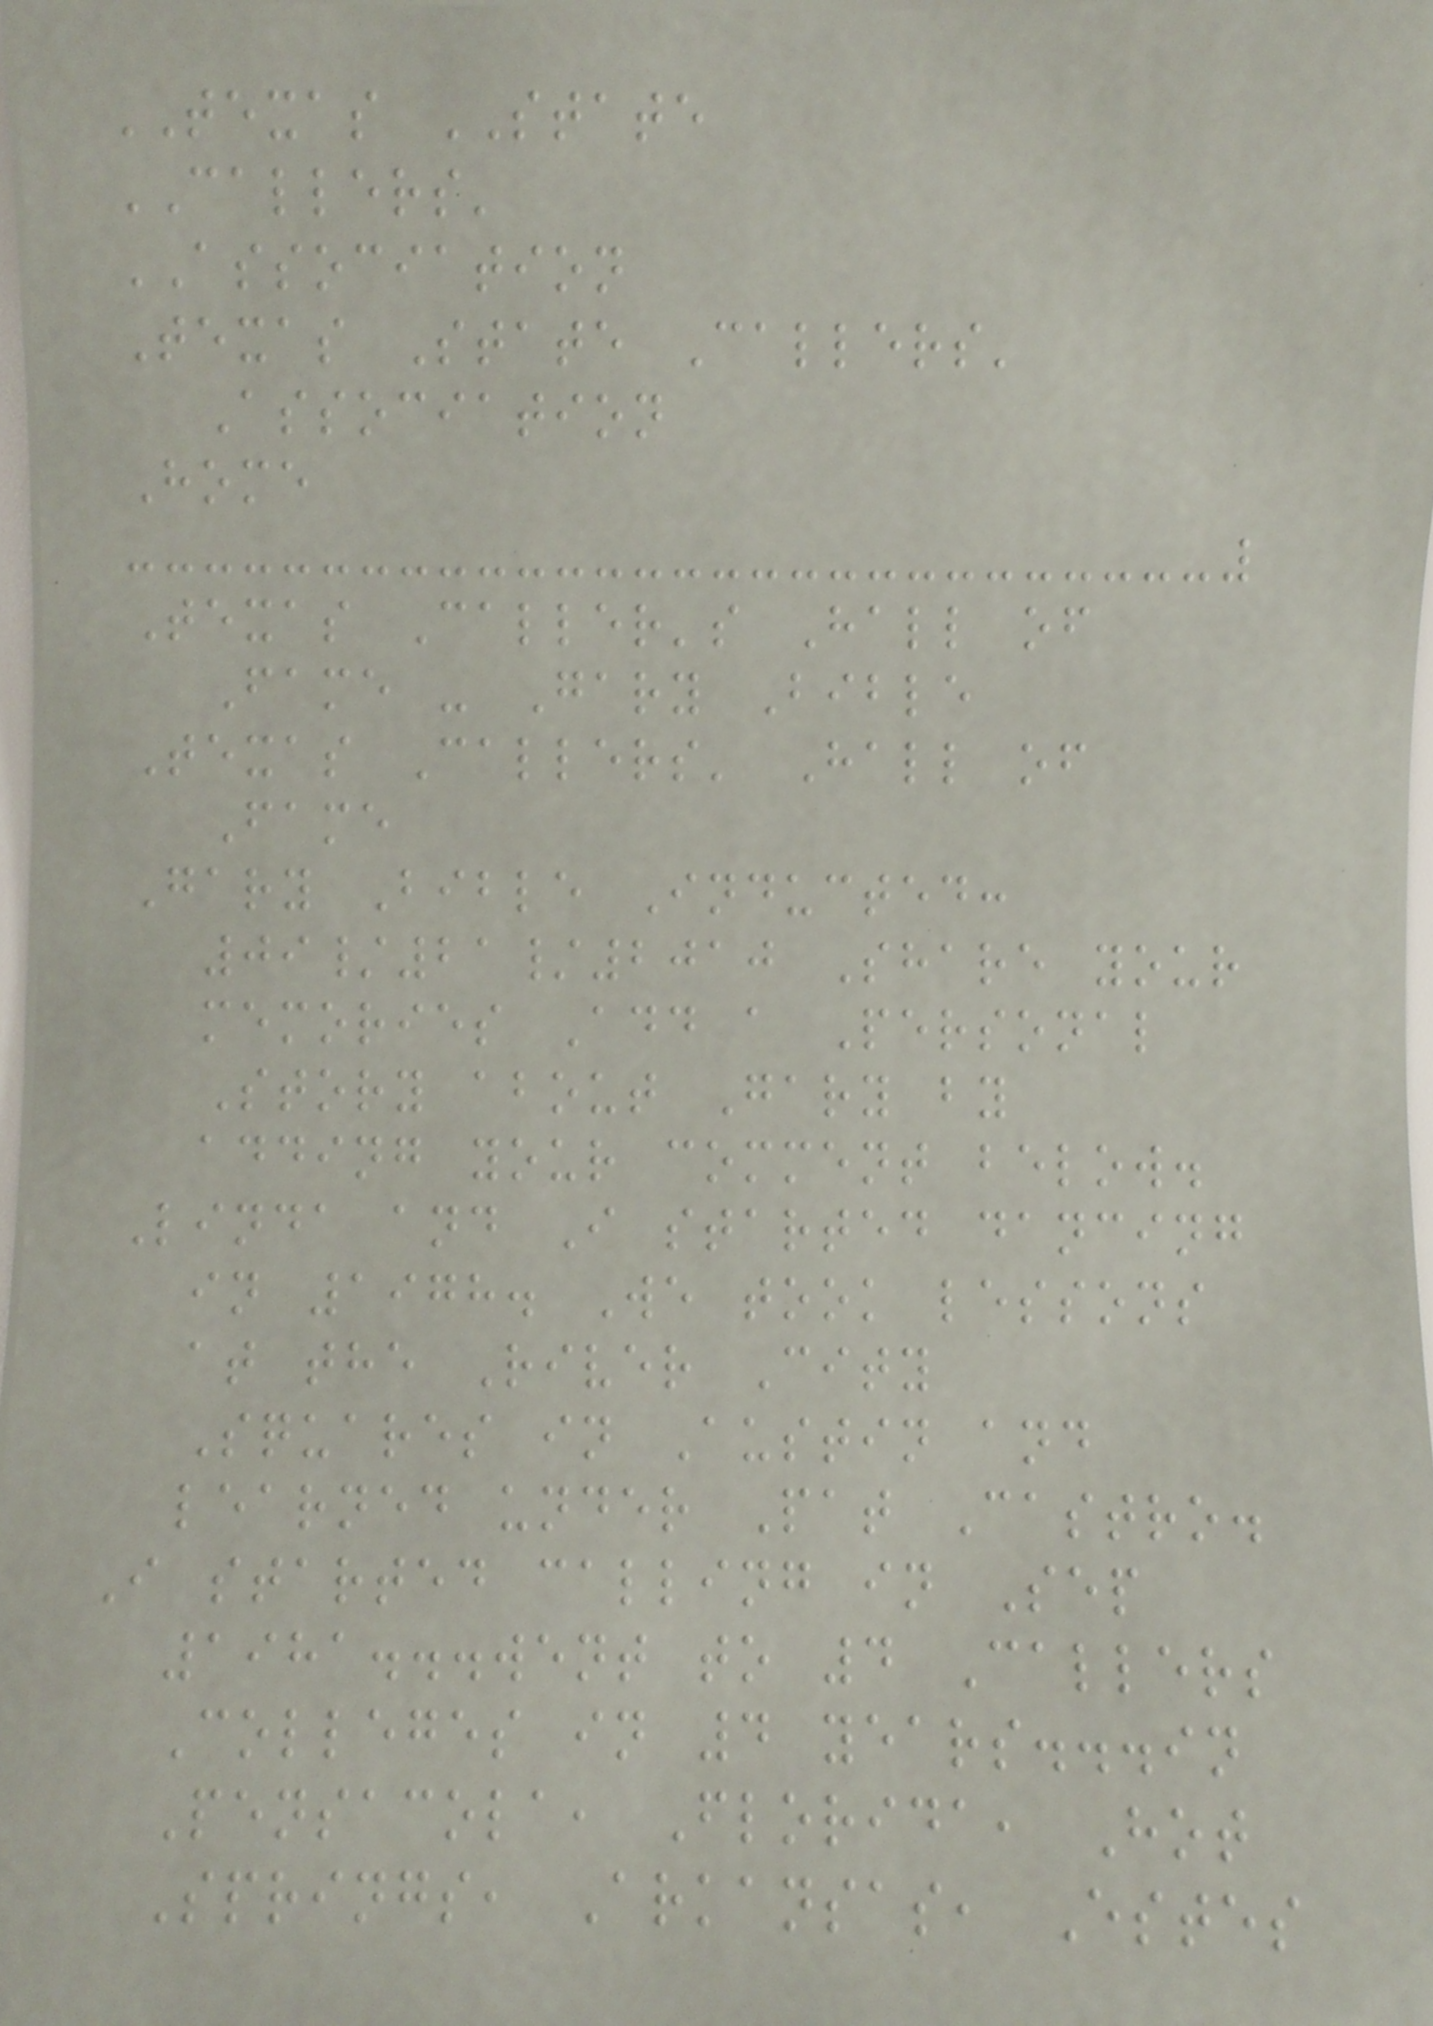TEXAS STATE
CALLERS'
ASSOCIATION
Texas State Callers'
Association
Home
Texas Caller's Hall of
Fame - Gary Bible
Texas Callers' Hall of
Fame
Gary Bible Inducted:
09/21/2010 Share your
memories Add a Personal
Story about Gary by
adding your comment below.
Linda and I started dancing
in 1978. We took lessons
at the River City
Squares in Austin and
learned under Pat Castro.
I started calling in Sep
1981...went to 4 Callers
Colleges in 4 years...in
Pensacola, Florida, Hot
Springs, Arkansas, Estes
